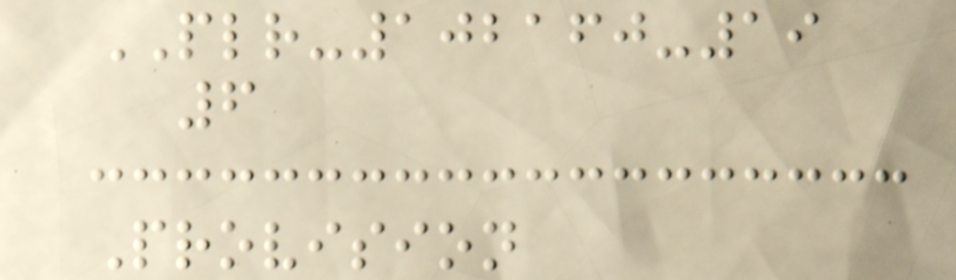PLR-102160-19
6
Provision
